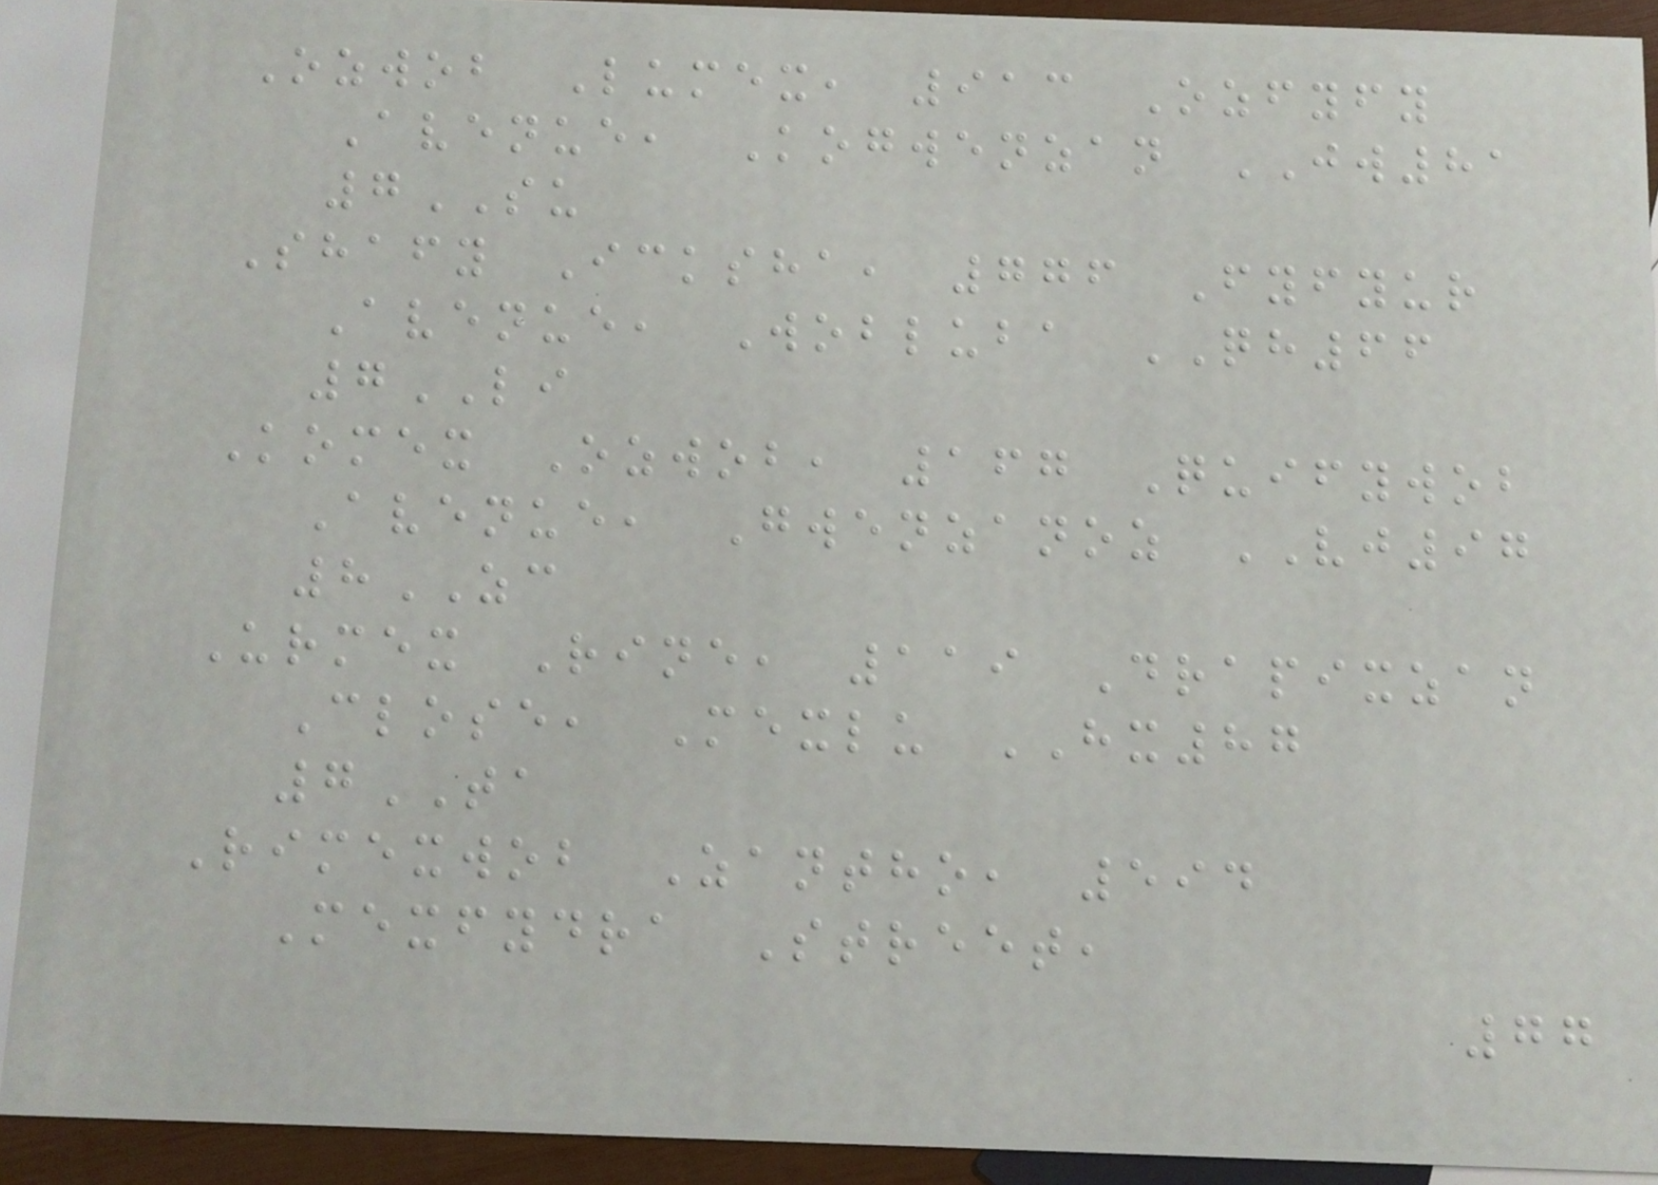Ozwob Lumex, 913 Ozfyfy
Avenue, Kogwenzan JW81
7SU
Shafy Icksha, 776 Fyfyur
Avenue, Wobluba QH66
7LI
Komex Ozwob, 167 Quifywob
Avenue, Gwenzanoz VJ97
8ZC
Urmex Rine, 119 Drapixzan
Close, Mexlu HX87
7TA
Rimexwob Zantho, 594
Mexfydra Street,
77
